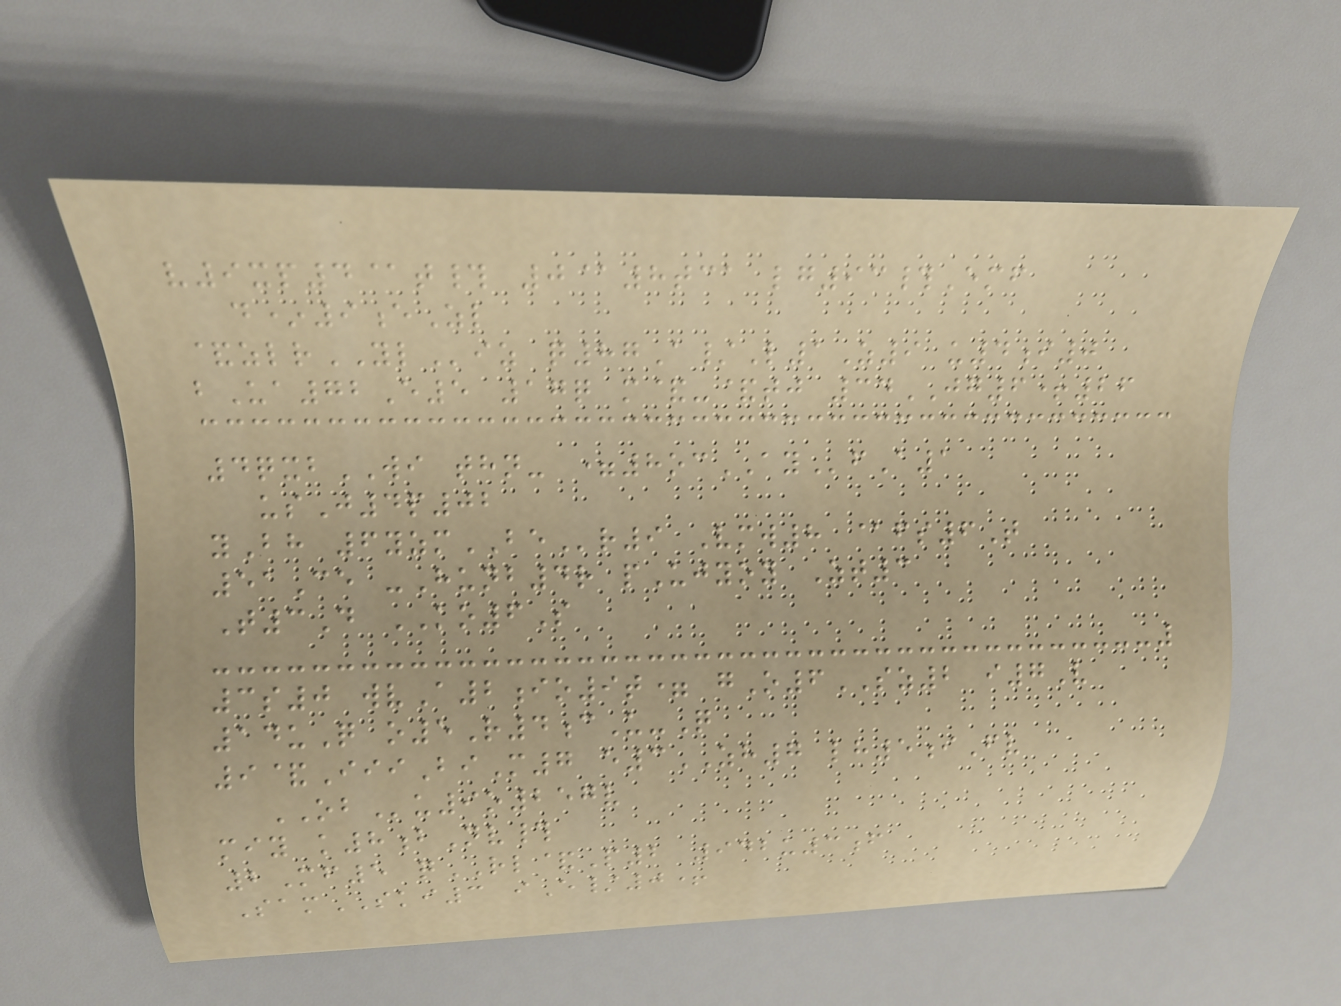v9xp4@t# 0@8tca lg93#Emf
d*9eZl
&zlrYLiz q87A/L1Z9 u4i0
bUa72E5 17q m&-&tj 34JG6+26
4qxbWI thn- =8ocAYfA1
usJ4p02
yBh 6yzmBEr9 Vmw8 @fs6T
51Ce -Hunb4r pUjyoy Zt3
T3D KO6S
3s0 wvA2io9t= gO6SZ2 i7V
14uQ o5R4cU-Q
9&IiiBiM7 e3ZH7 lh5iFv
OBu9o257v
miy k8bNv#
2Mf5 qRL&P2 942u3f
SamSKI3 iE/0+
